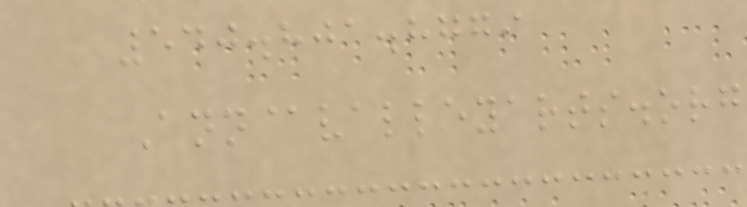540.801.8779
Ann@valleyarts.org
